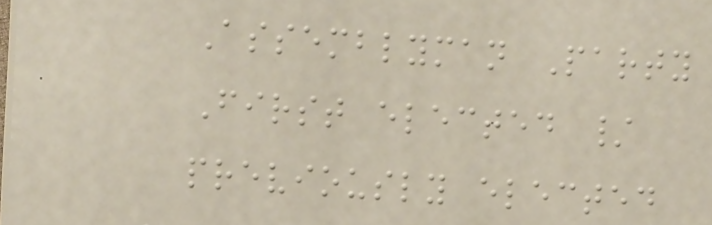Assemblyman Party
First elected /
previously elected
